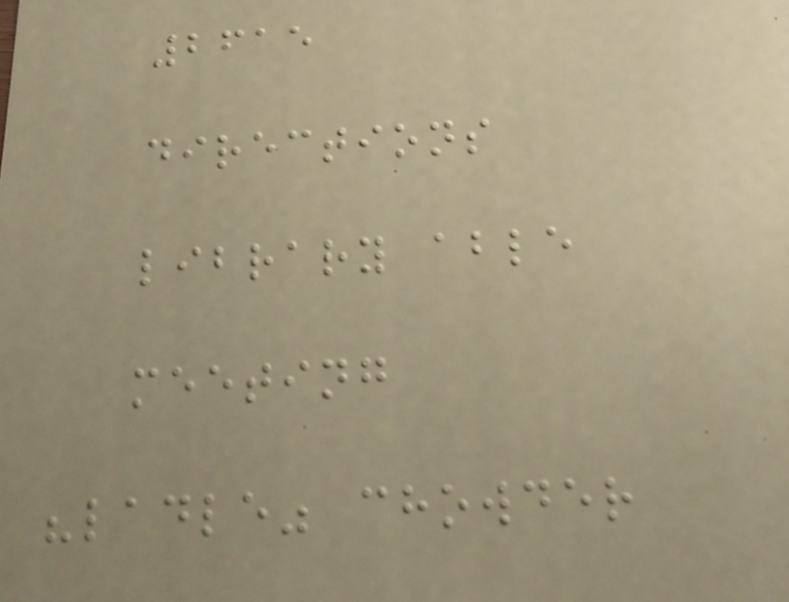2615
directions
library able
meeting
"ladle" chowder
